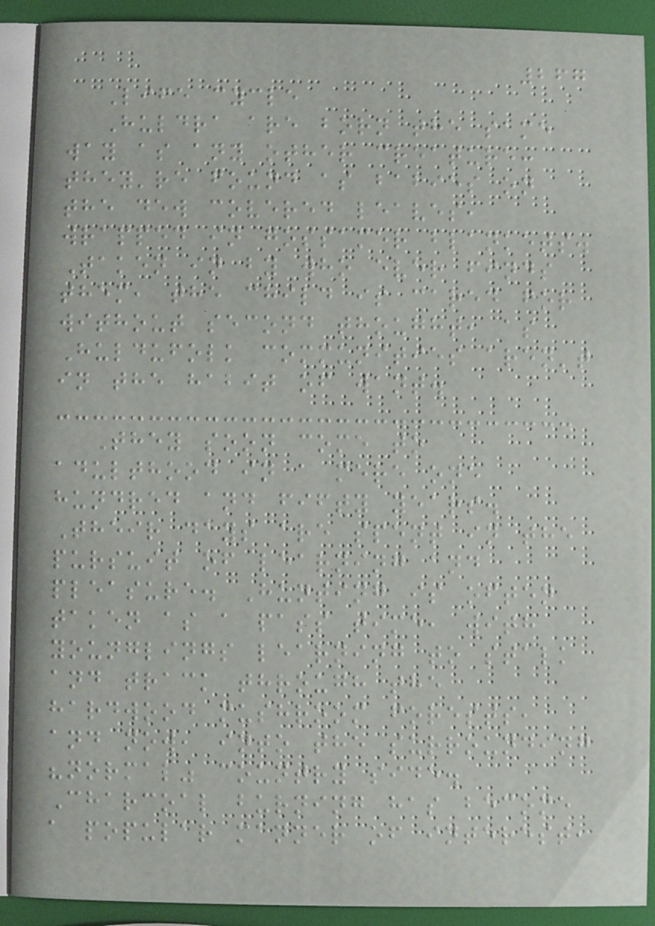267
Life cycle
Huldra are born the same
way as any other creature:
they're found as babies on
the dew covered leaves,
wrapped in gossamer blankets.
Taken in by who ever finds
them, the child is cared for
without second thought, as
Huldufolk communities aren't
in the habit of want.
They soon come to
adulthood in a mere one
hundred and fifty years.
Their days are spent in the
pursuit of learning and
pleasure. Hunting is often
taken as a pass time, with
younglings learning to stalk
and track through the
hardwood mushroom forests,
and now, into the surrounding
"normal" country side.
Charcoal burning has become
a popular manner of interest,
